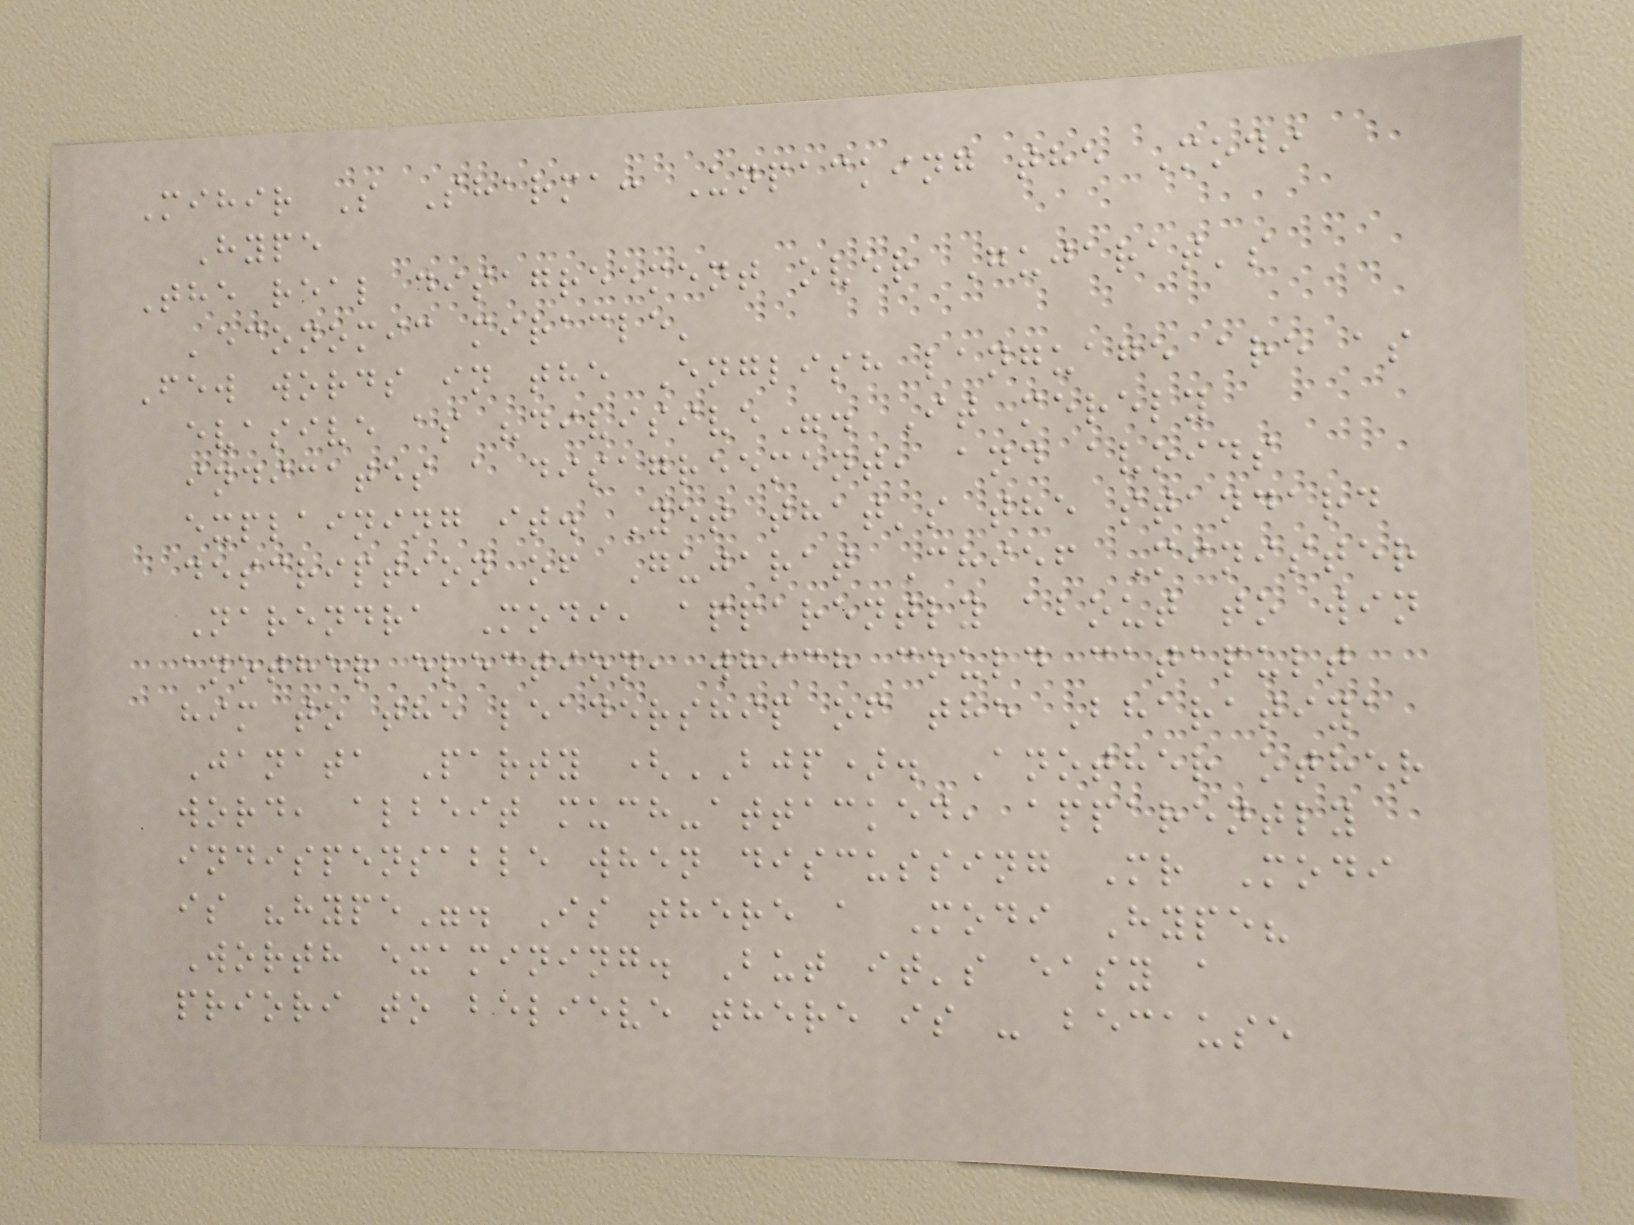Mihir S Sharma: Unpacking the Modi
Hype
The real disagreement over Gujarat's
'economic miracle'
Few words in the English language are as
evasive as "divisive". It merely
indicates a disagreement, and avoids
explaining it. Yet that's the standard
description of Gujarat Chief Minister
Narendra Modi, apparently about to win
another election, which could catapult
him to the leadership of the Bharatiya
Janata Party (BJP). Another other
word, albeit much-attacked, apparently
indispensable when discussing Mr Modi
is "hype". Is there a Modi Hype?
Worth examining. But it's easy a
priori to believe there is - because
